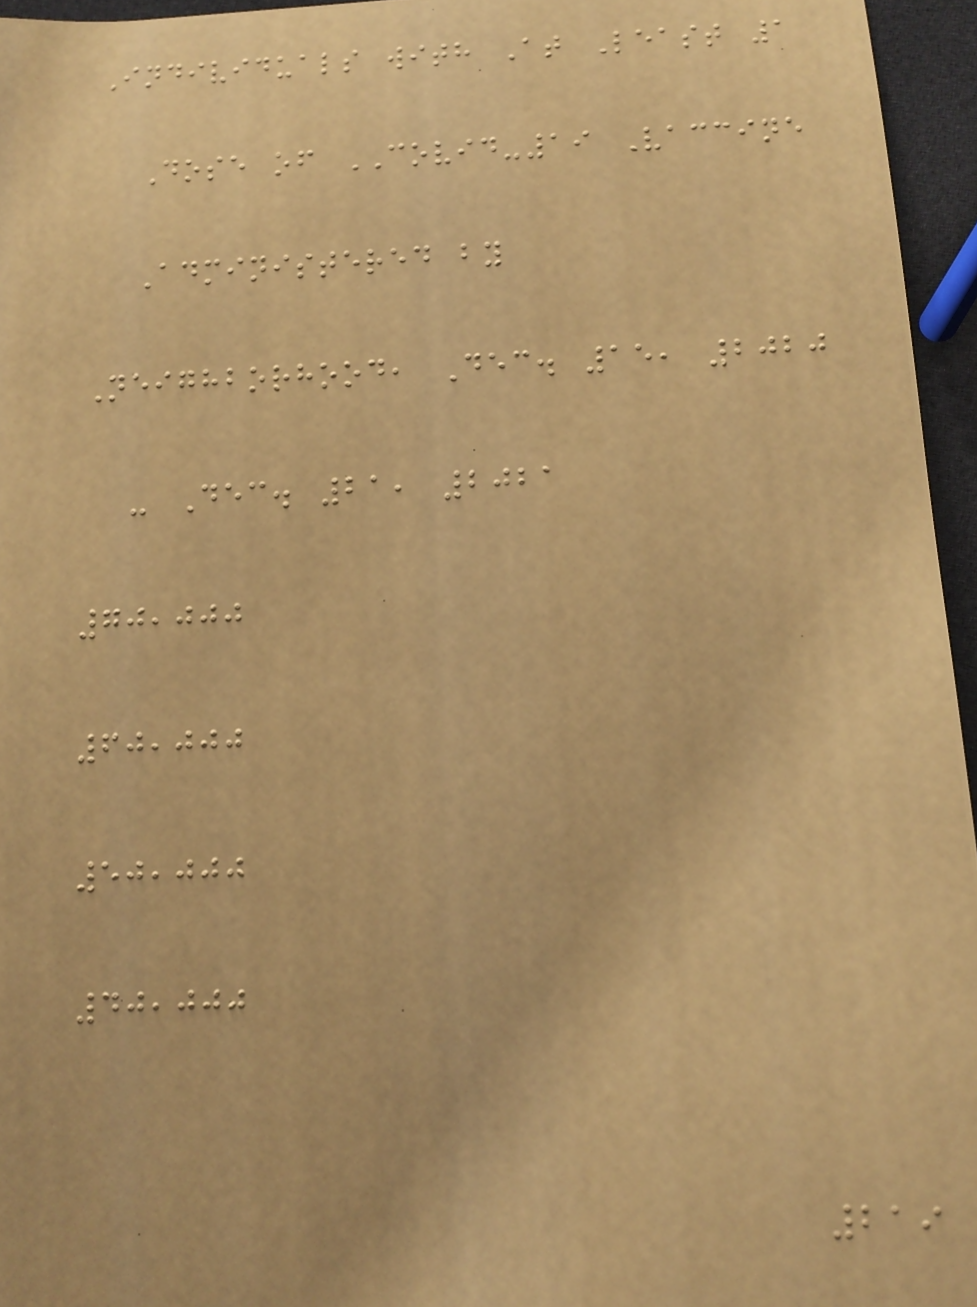Individuals with At Least 1
Dose of COVID-19 Vaccine
Administered by
Neighborhood, Dec. 15, 2020
- Dec. 21, 2021
70,000
60,000
50,000
40,000
219
